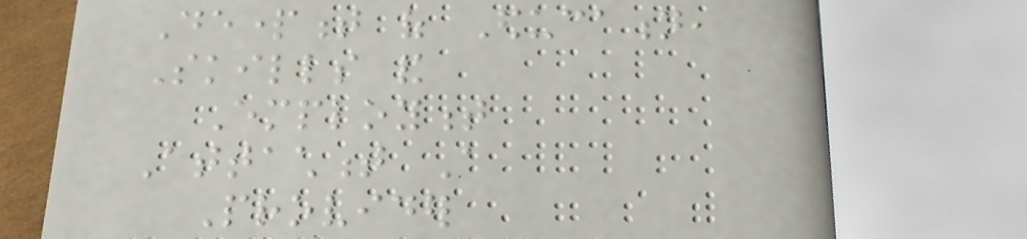Department of Education,
Skills and
Employment
Attachment A
Provider
